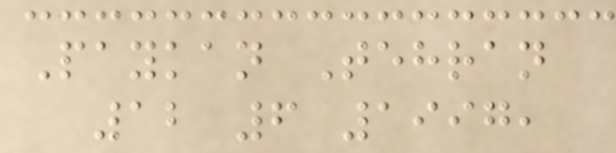Paykan Tehran
12 6 1997,
